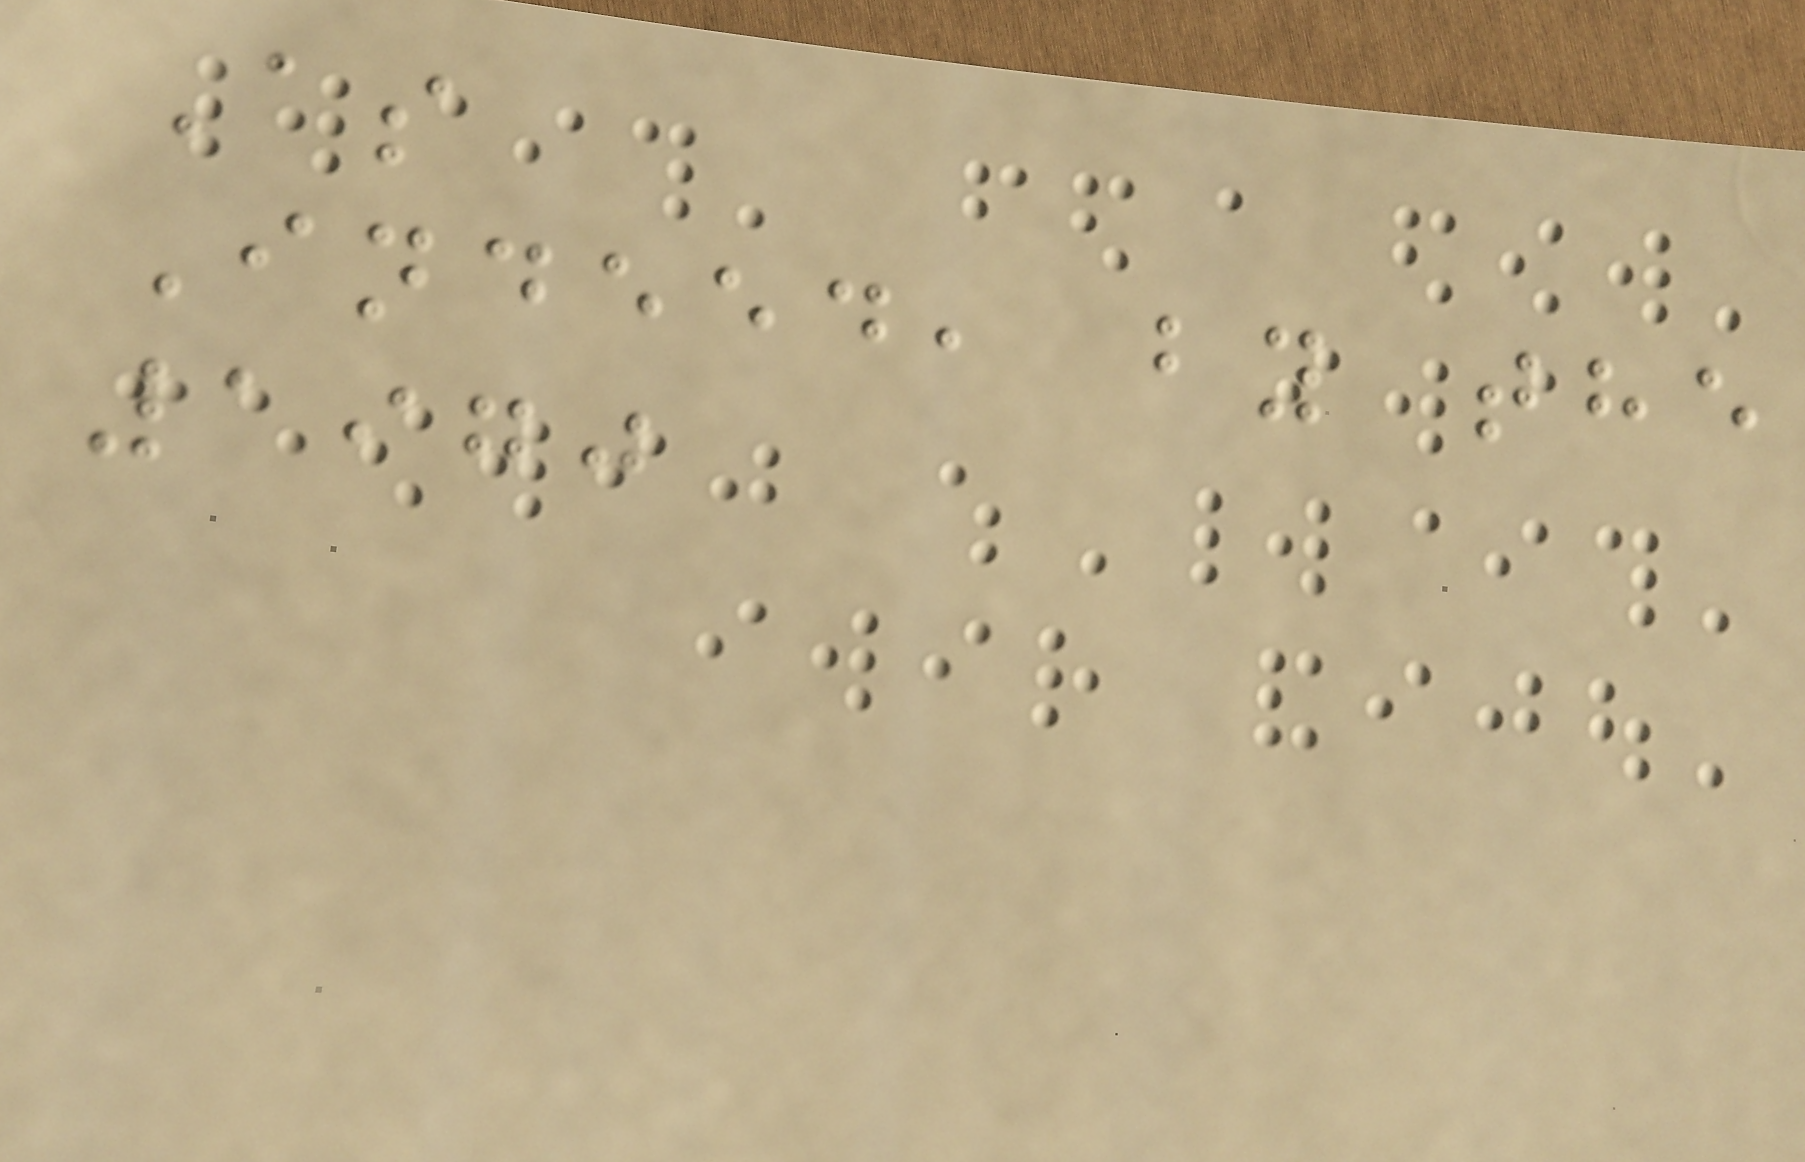As
Indeed, by the
1970
